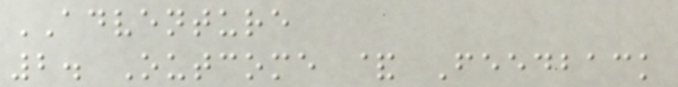ADVENTURE
2. Outcome & Feedback
